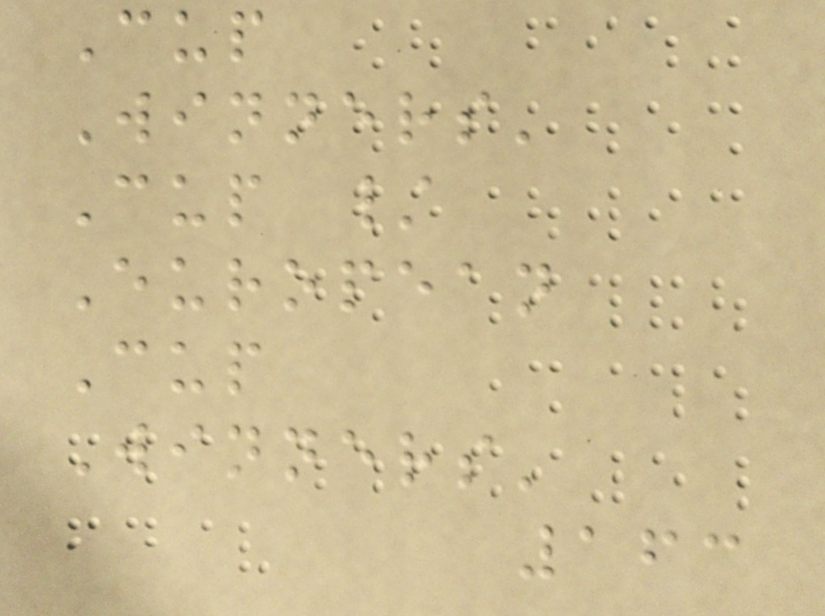Cup
Winners'
Cup /
European
Cup
Winners'
163
